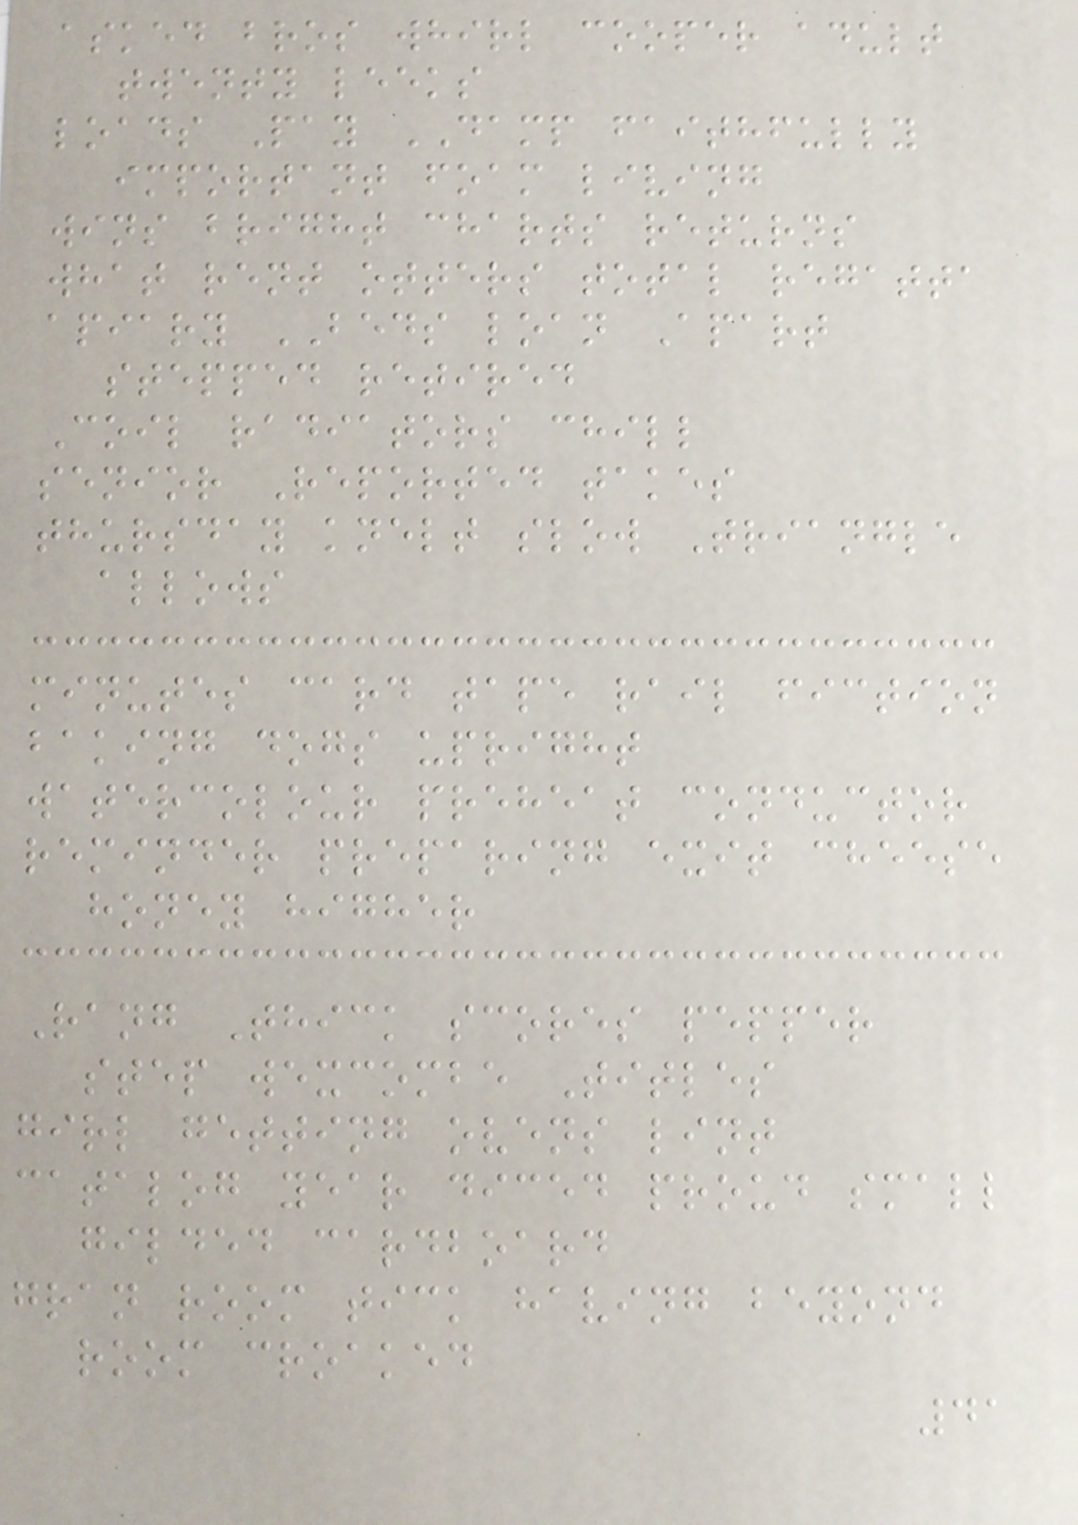asked bros whirl cooper adult
twenty leeks
loads Pay DAMP faithfully
important foam living
wins bright charts returns
what rent otters total regatta
apiary BEDS loan Apart
stepped retired
Coil radiators chill
senior Reported takes
thursday knelt slow Triangle
allows
minutes card tape rail fiction
baking dogs upright
watercolour preheat conductor
reminder preparing exit cheese
honey higher
Rang Thick scores pepper
step wexcombe Titles
girl getting ovens lint
catalog year diced proud small
gilded cardboard
gran room tick having beyond
room croaked
41
